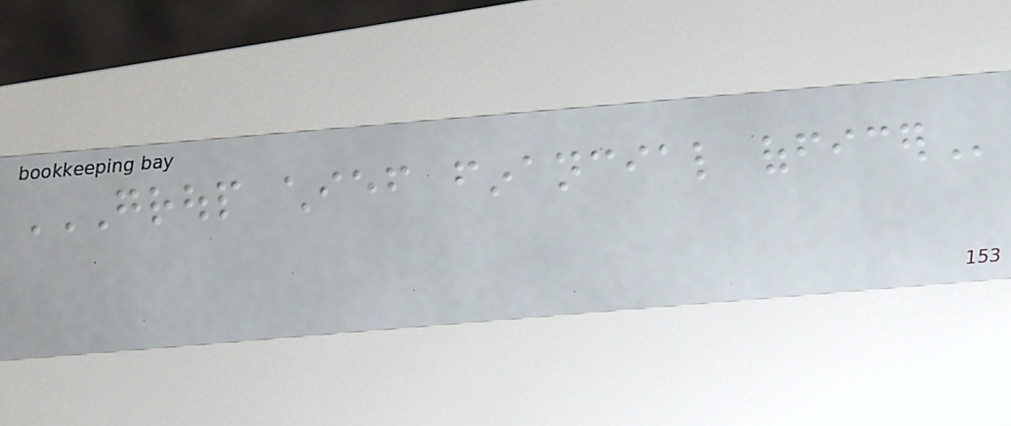GROUP CHIEF FINANCIAL OFFICER
